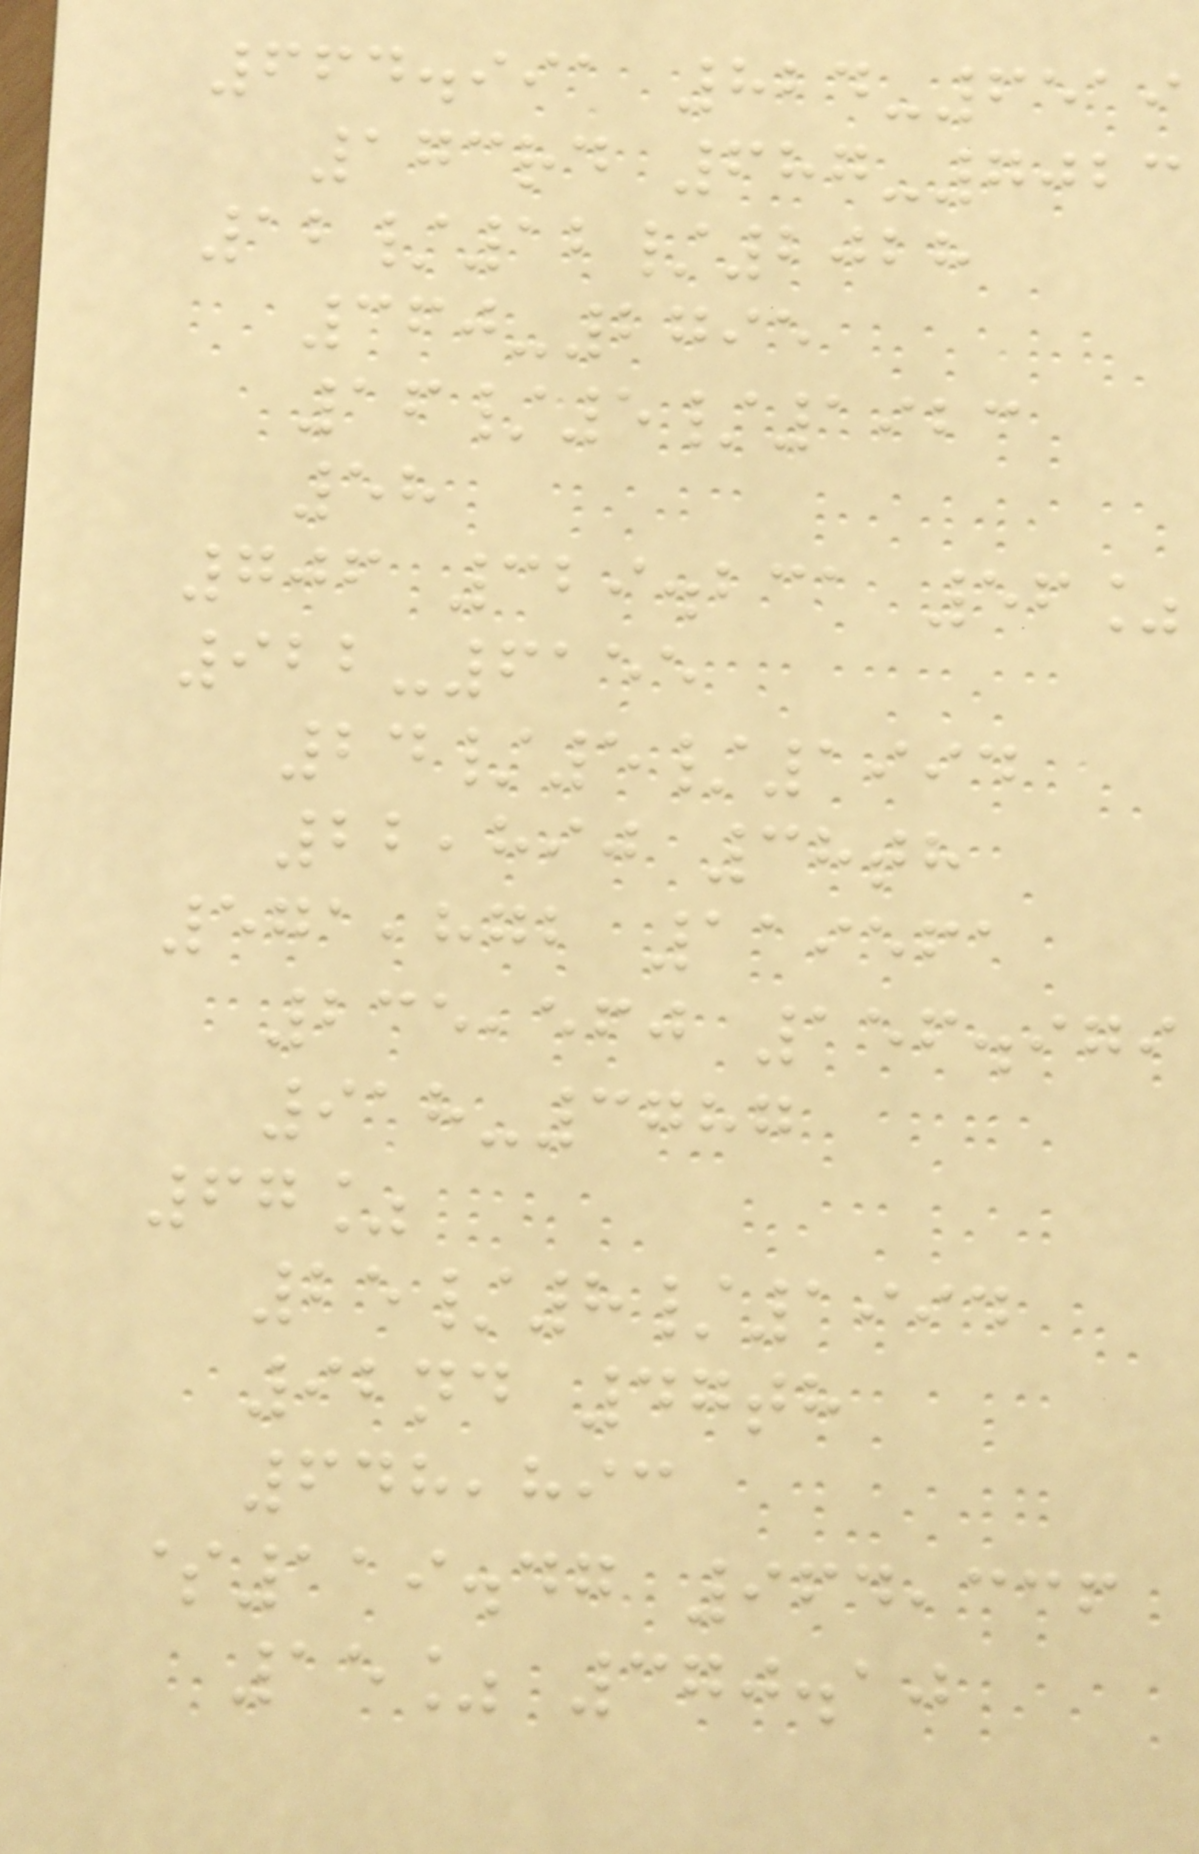664.991 824-6519
173rd 687-7023
12/12/2028
360-2795
16/5/1923
58
706 329.231 56%
922-6155
24/5/1994
22,890 38th
571,872 119561
235,560 156.979
918-3787
67%
25/8/1994
92nd 47th
648,893
$119.47 964,336
15% 370.10
